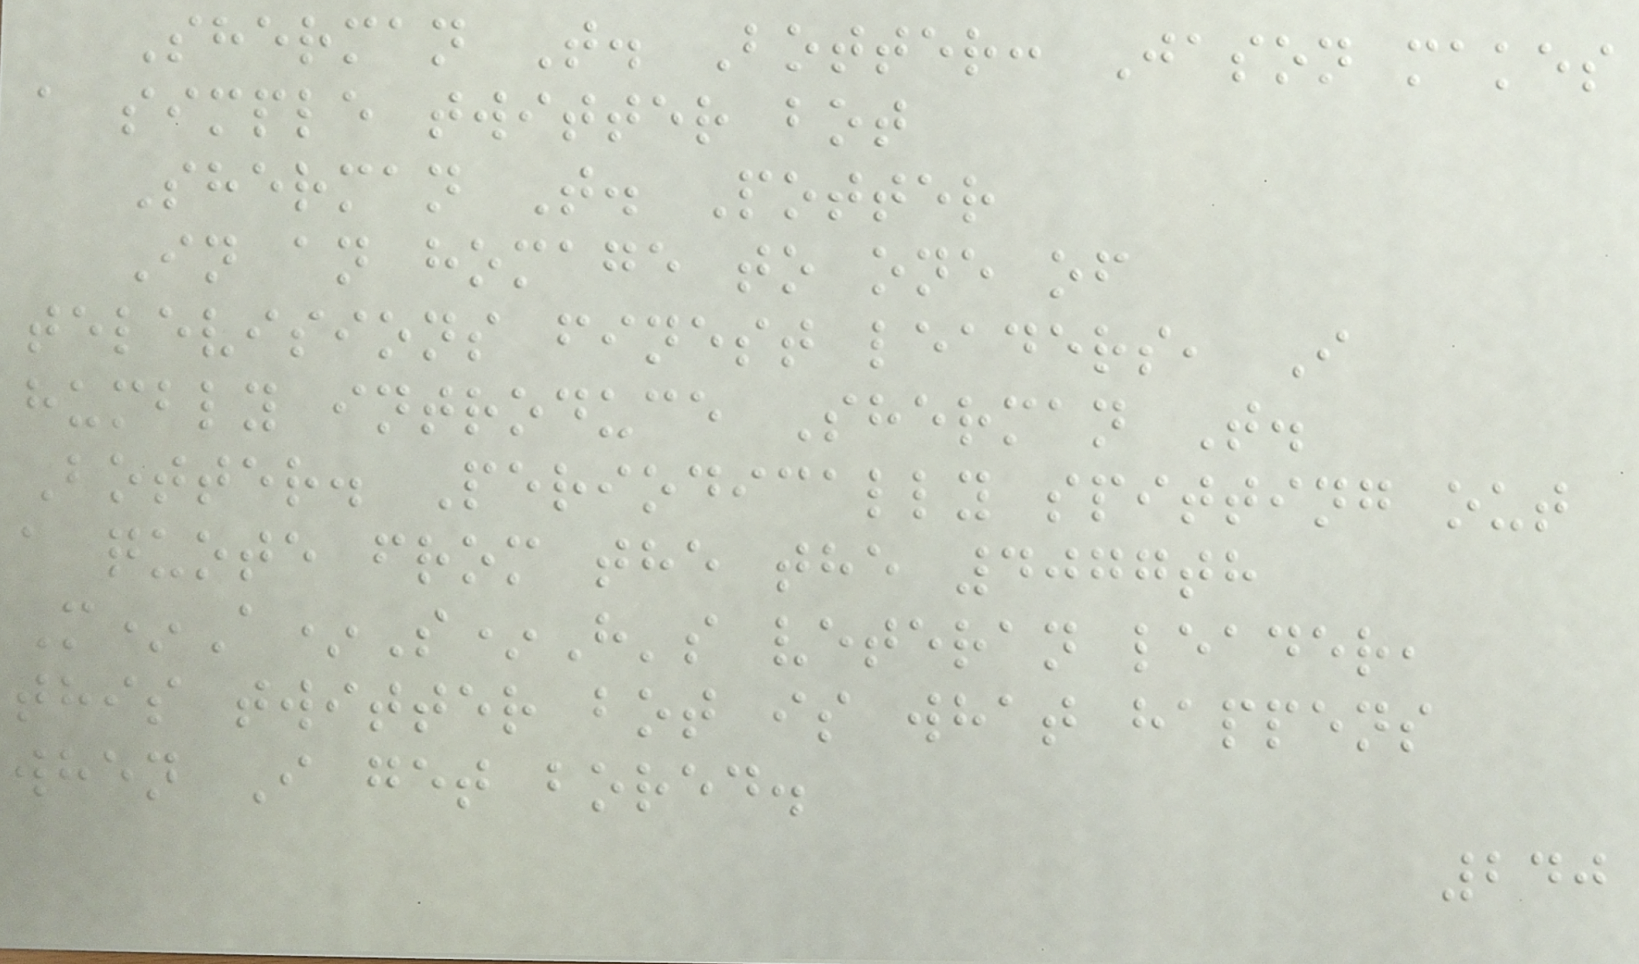Sherman T. Botter: Jason makes
a simple twitter bot
Sherman T. Potter
In an homage to one of
televisions finest leaders, I
humbly introduce Sherman T.
Botter. Periodically spitting out
a quote from the the 4077th
M*A*S*H's veteran leader,
this twitter bot is what happens
when I get bored.
240
